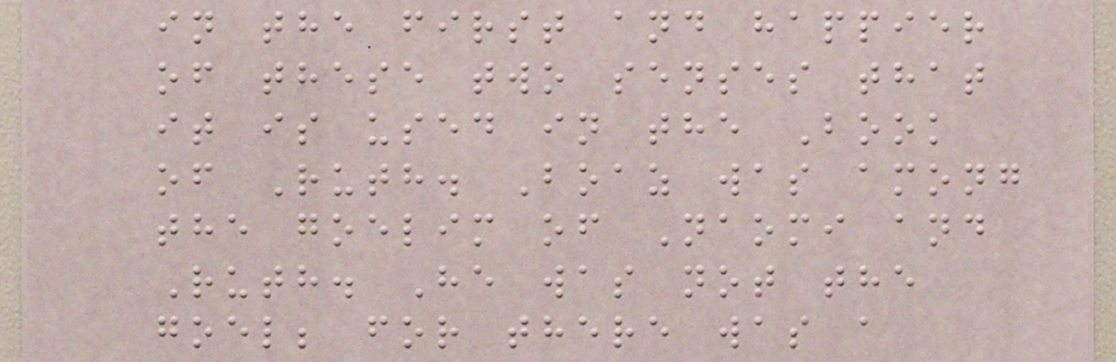in the first and happier
of these two senses that
it is used in the Book
of Ruth. Boaz was among
the goelim of Naomi and
Ruth. He was not the
goel; for there was a
